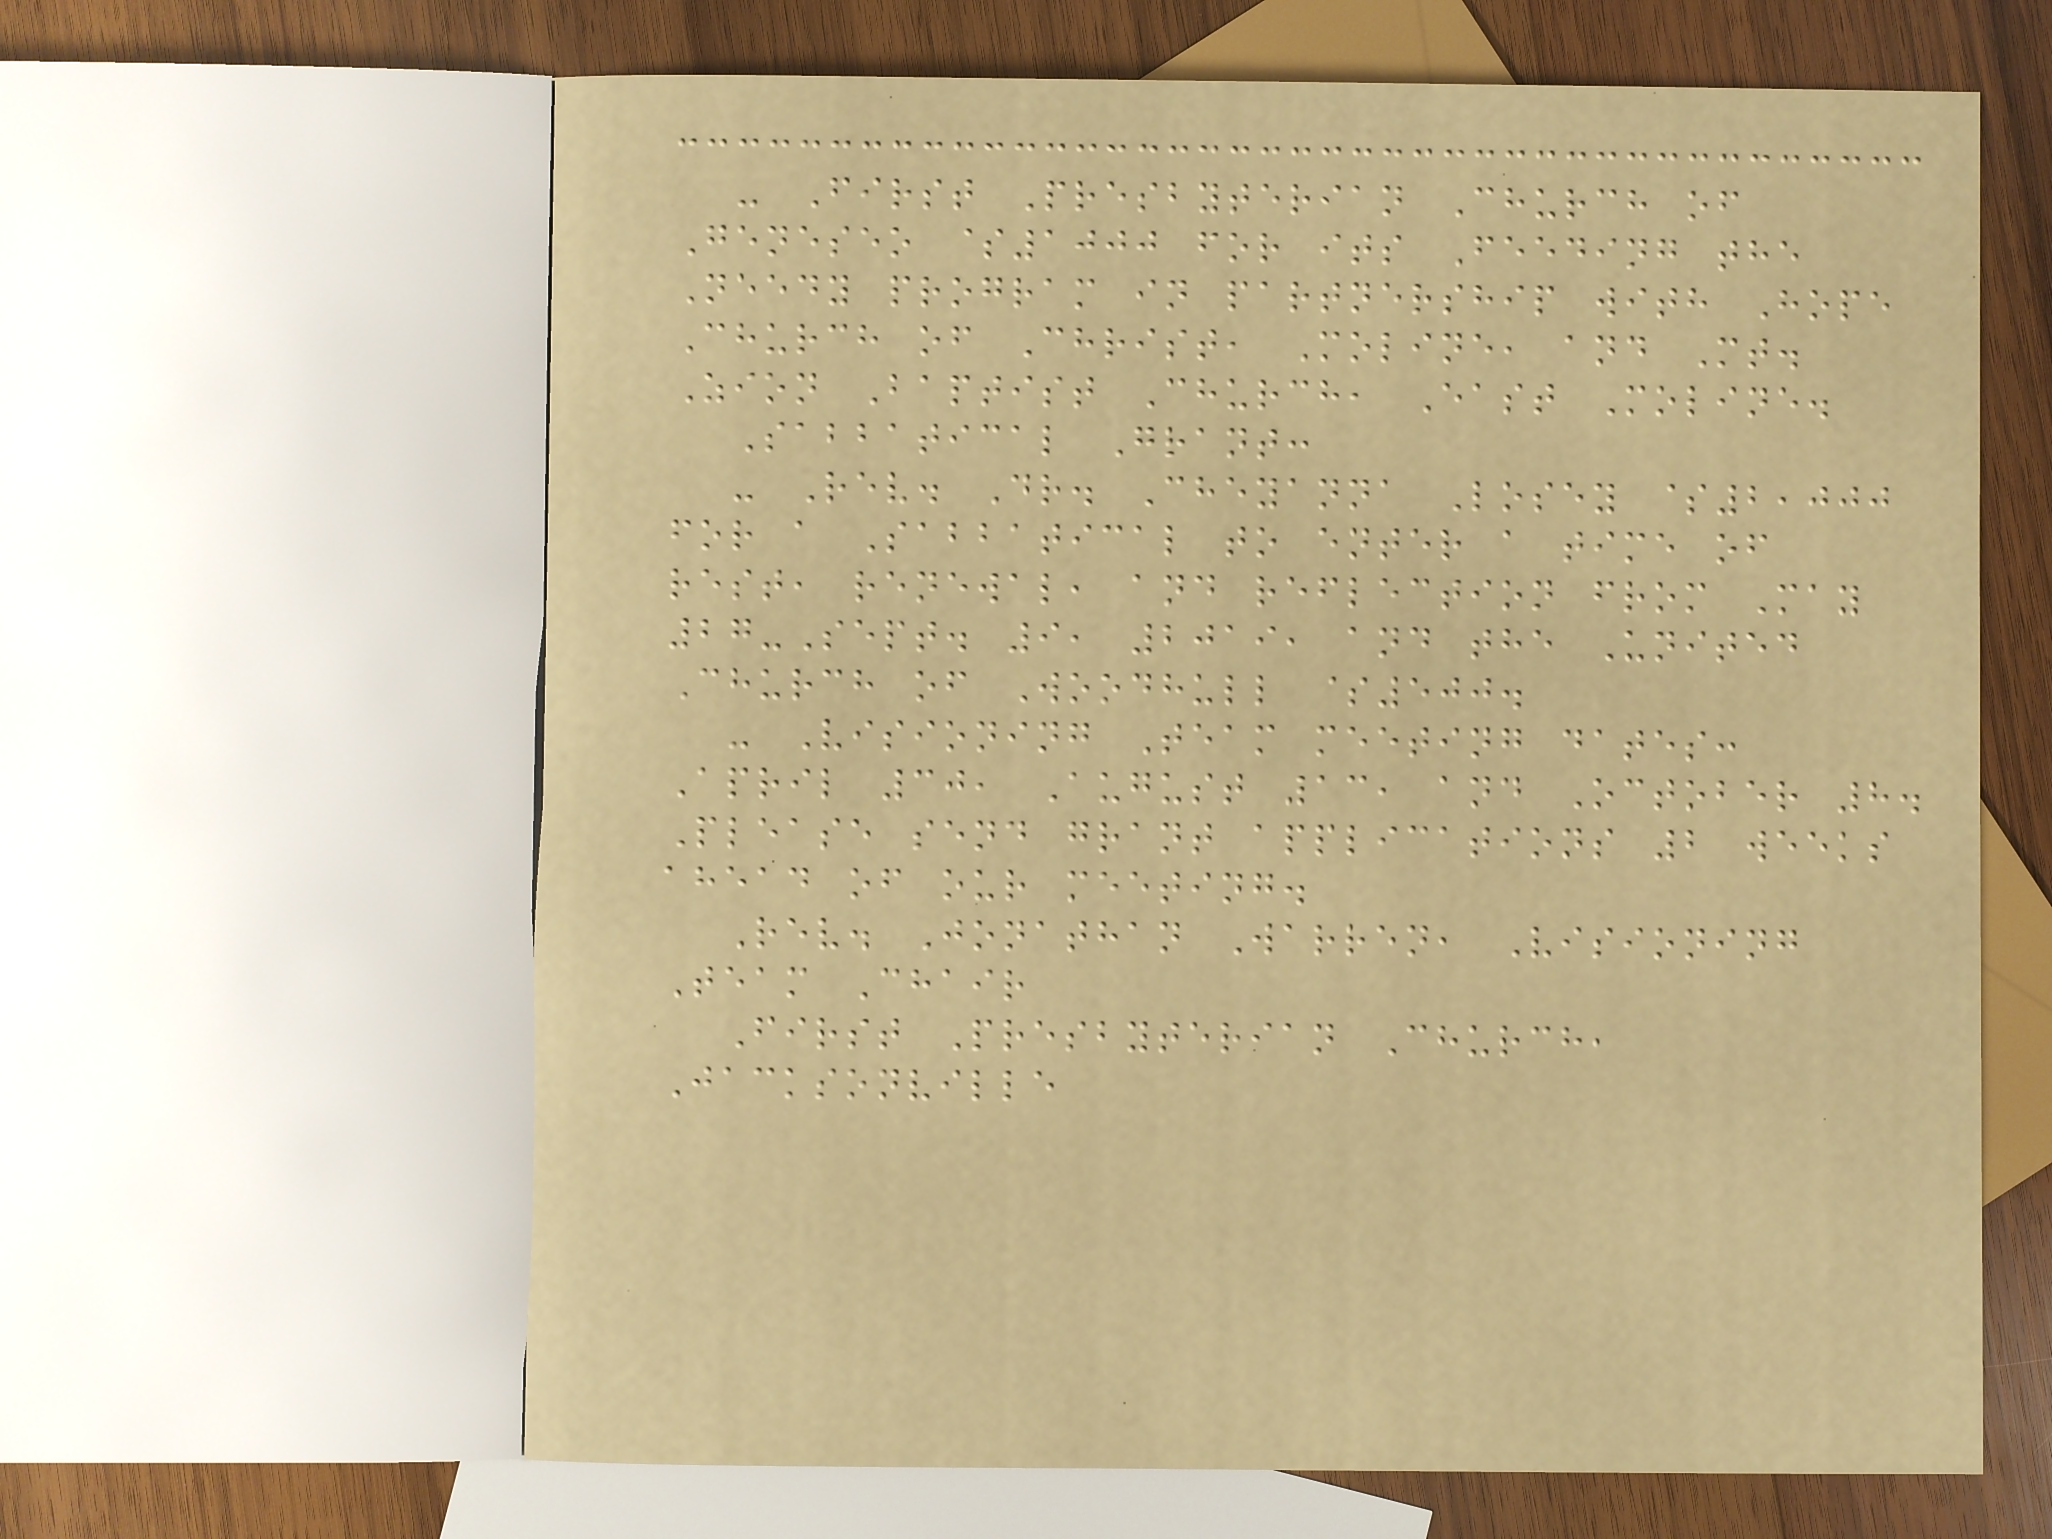- First Presbyterian Church of
Geneseo $1000 for its Feeding the
Needy program in partnership with Hope
Church of Christ, Moline, and Mt.
Zion Baptist Church, East Moline.
Sabbatical Grant:
- Rev. Dr. Cheyanna Losey $2,000
for a Sabbatical to enter a time of
rest, renewal, and reflection from May
27-Sept. 9, 2019, and the United
Church of Woodhull $500.
- Visioning Team meeting dates:
April 30, August 13, and October 8.
Please send grant applications 2 weeks
ahead of our meeting.
Rev. Jonathan Warren, Visioning
Team Chair
First Presbyterian Church,
Jacksonville
